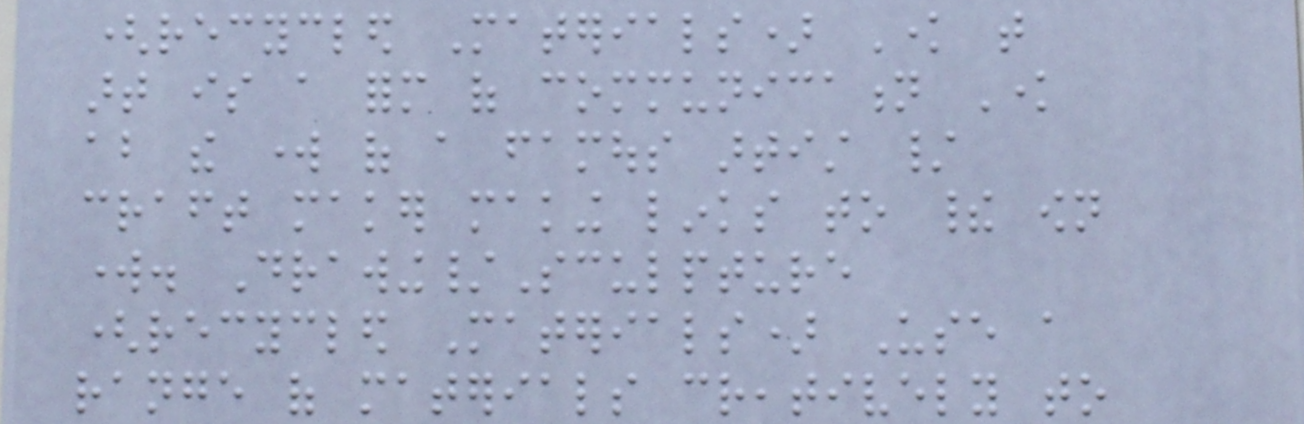(recycled Materials) Know that
art is a form of communication Know
about the work of a famous artist /
craft maker making links to their own
work. Drawing/Sculpture
(recycled Materials) Use a
range of materials creatively to
